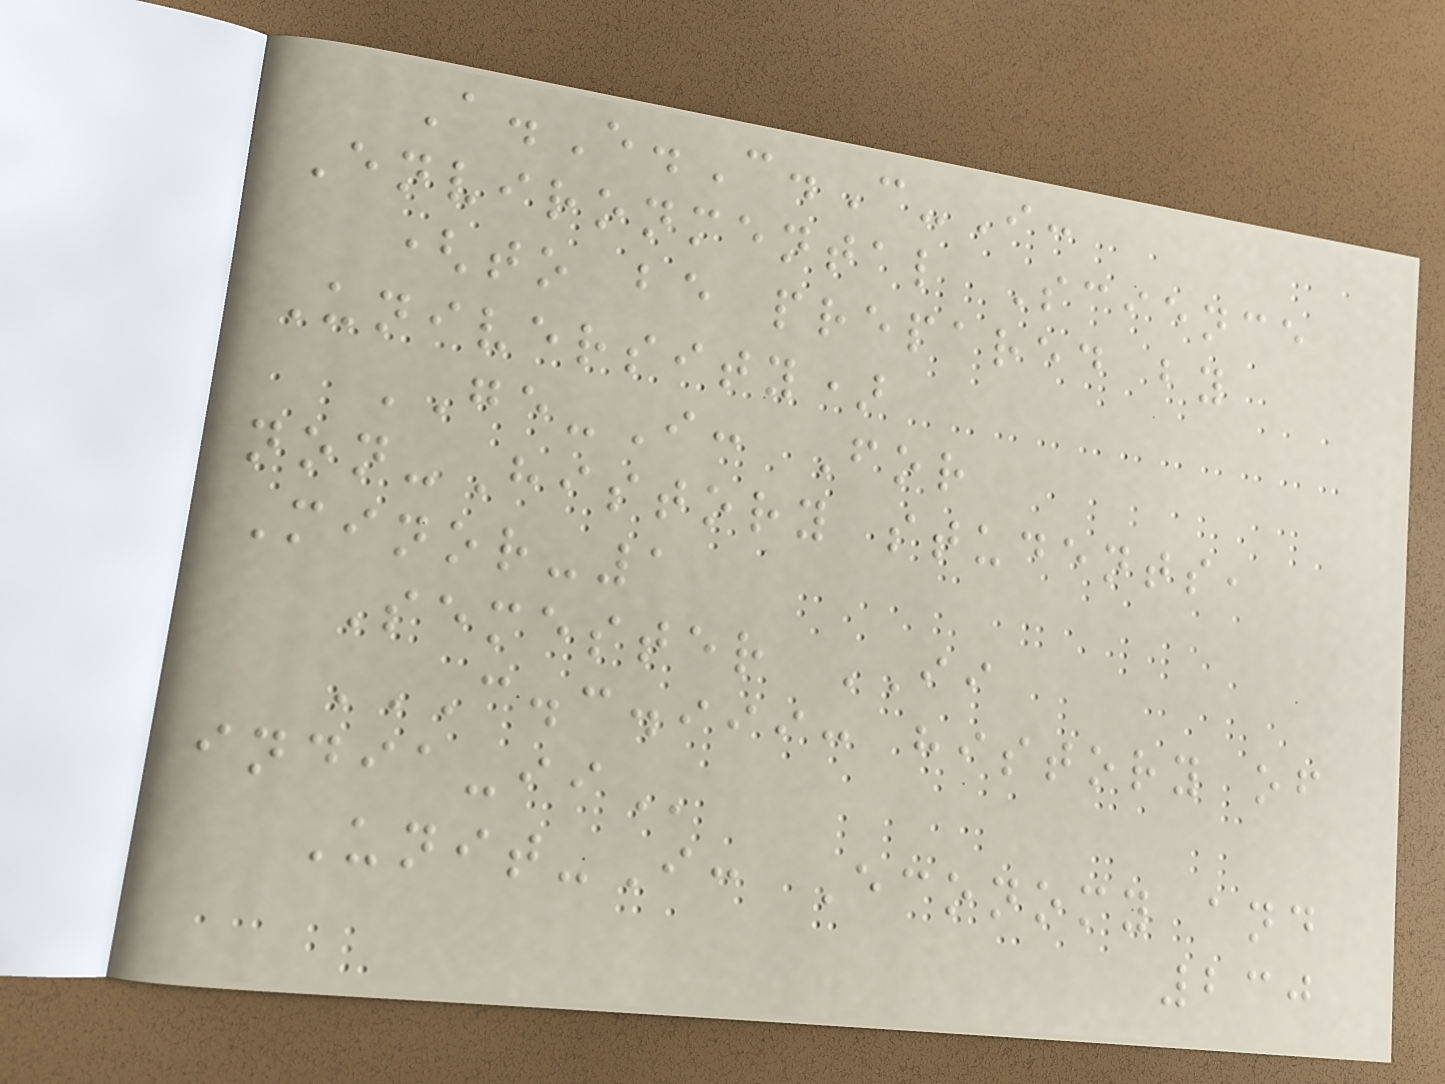A.E.C.C-I:
Environmental Science
(to be prepared by
University)
GE-I: For
non-History students,
Minor-1
Semester II
C.C.III: HISTORY OF
INDIA-II
Unit-I: Economy and
230
